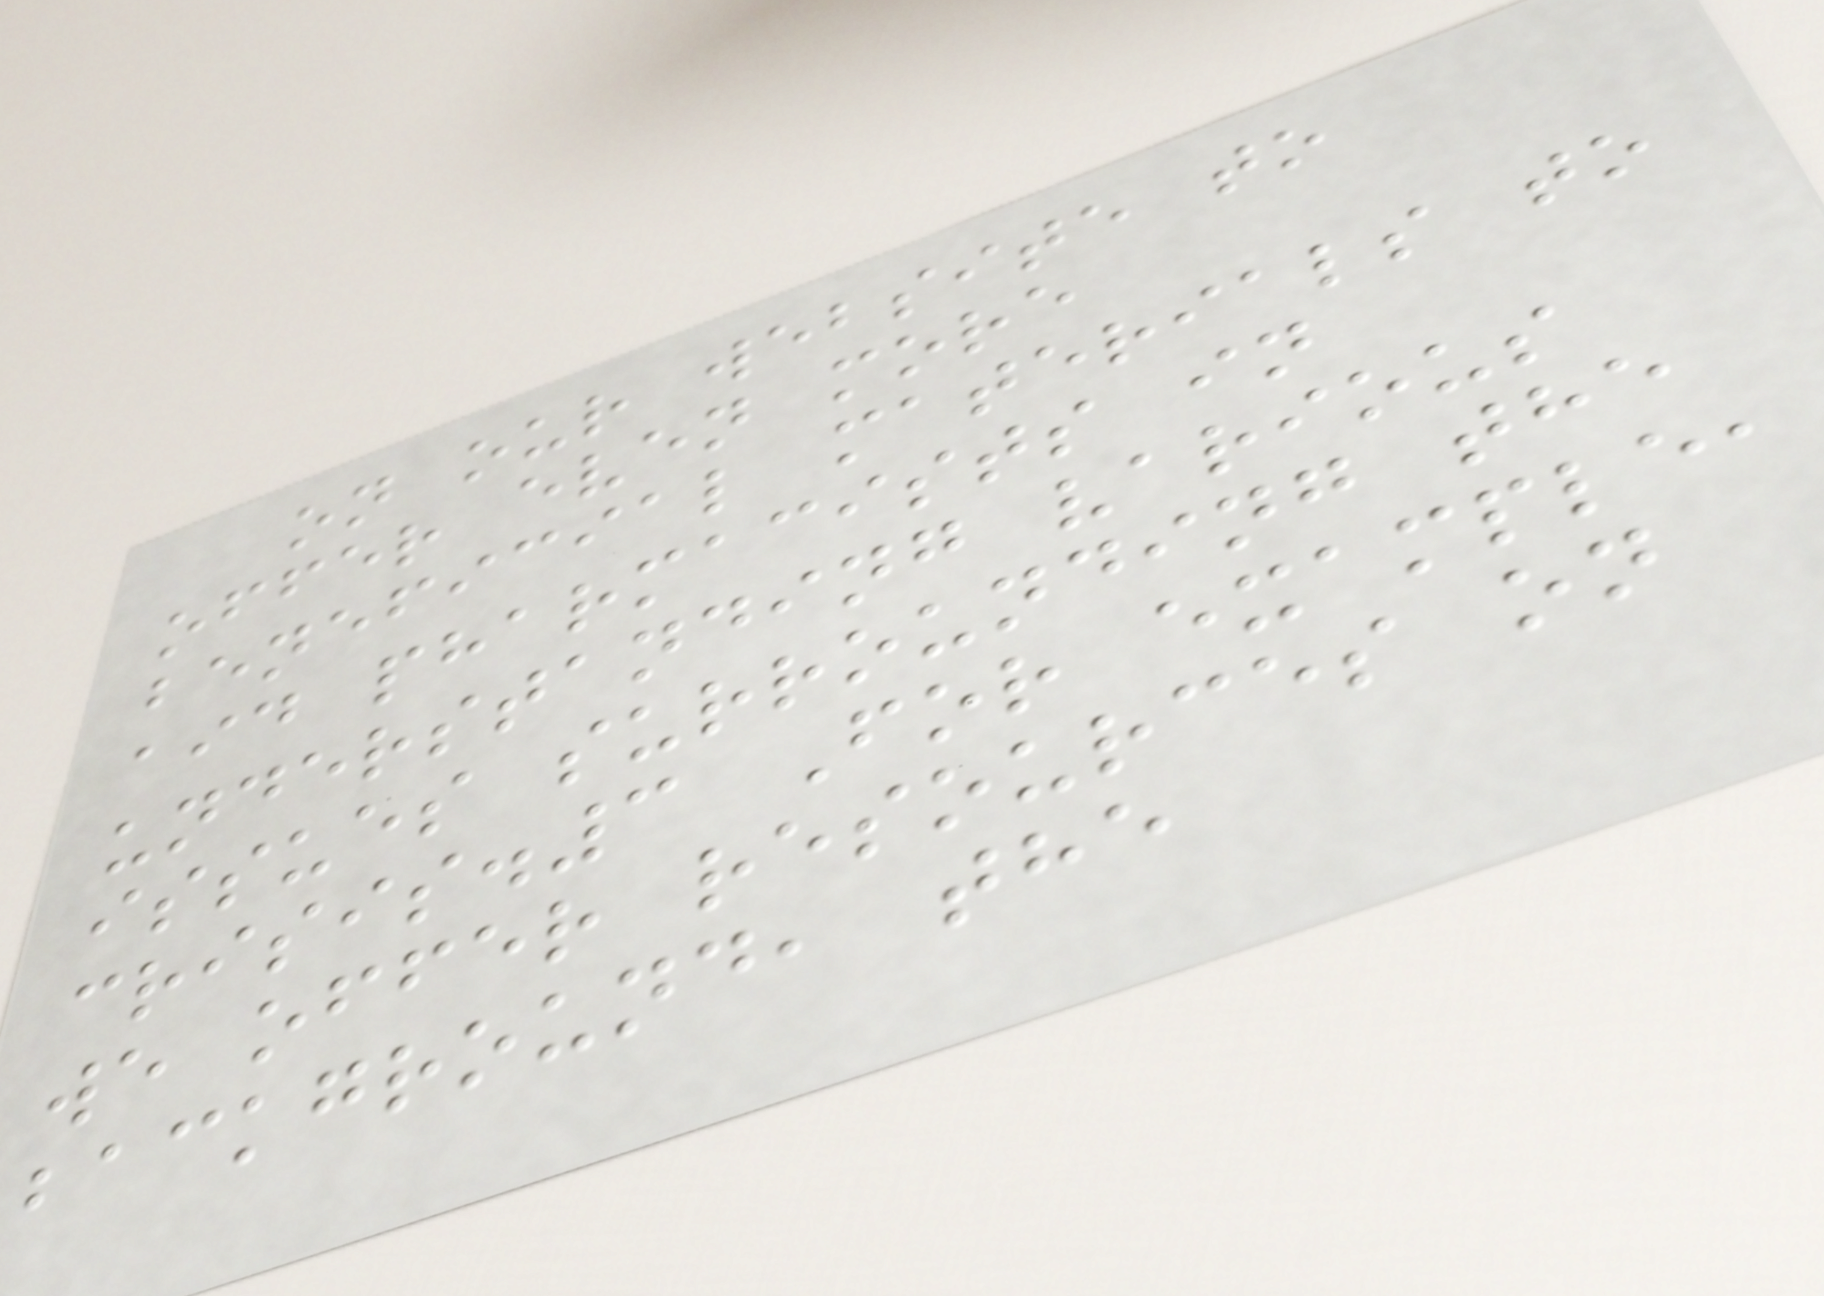on our website to
offer even more
beneficial materials to
aid pharmacists in
understanding various
issues surrounding the
crisis.3 For example,
we offer resources on
background, the
